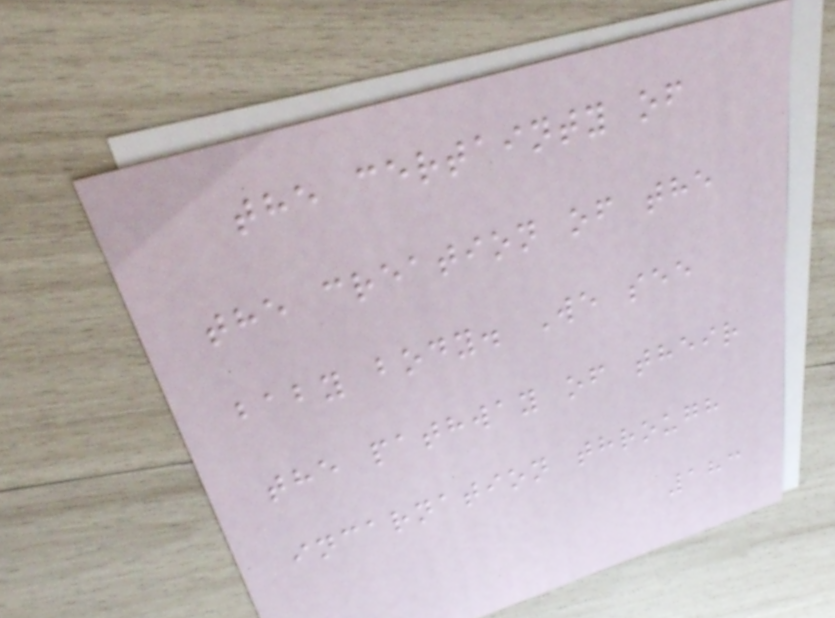the certainty of
the creation of the
baby body. We see
the pathway of their
incarnation through
183
